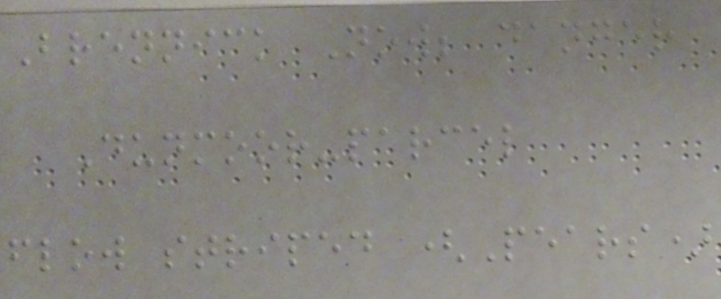Brennick Now; danger
Dunmoor-parcel
flow striped (Pears)
